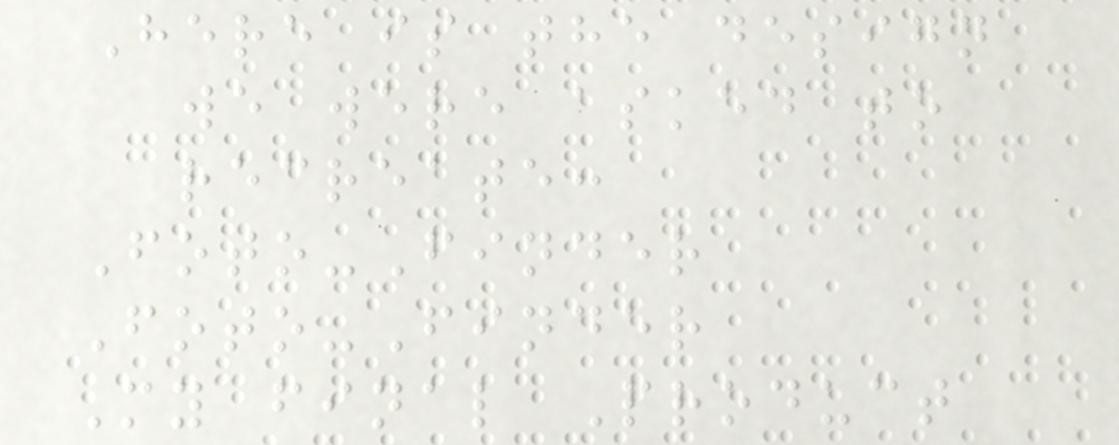Here is the design
we were asked to
recreate:
Foto-Finder
Foto-Finder
My final Product
